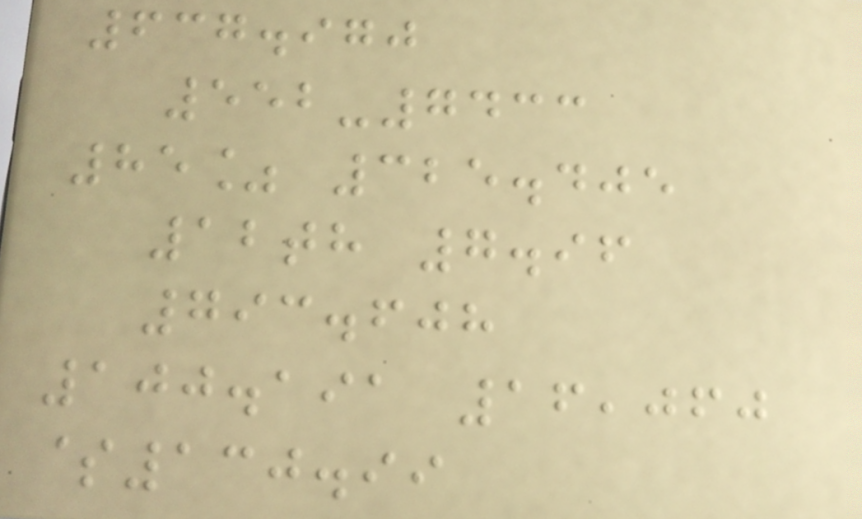637.970
552-7433
85% 325.405
12th 7.96
793.608
100.191 16,060
$130.99
